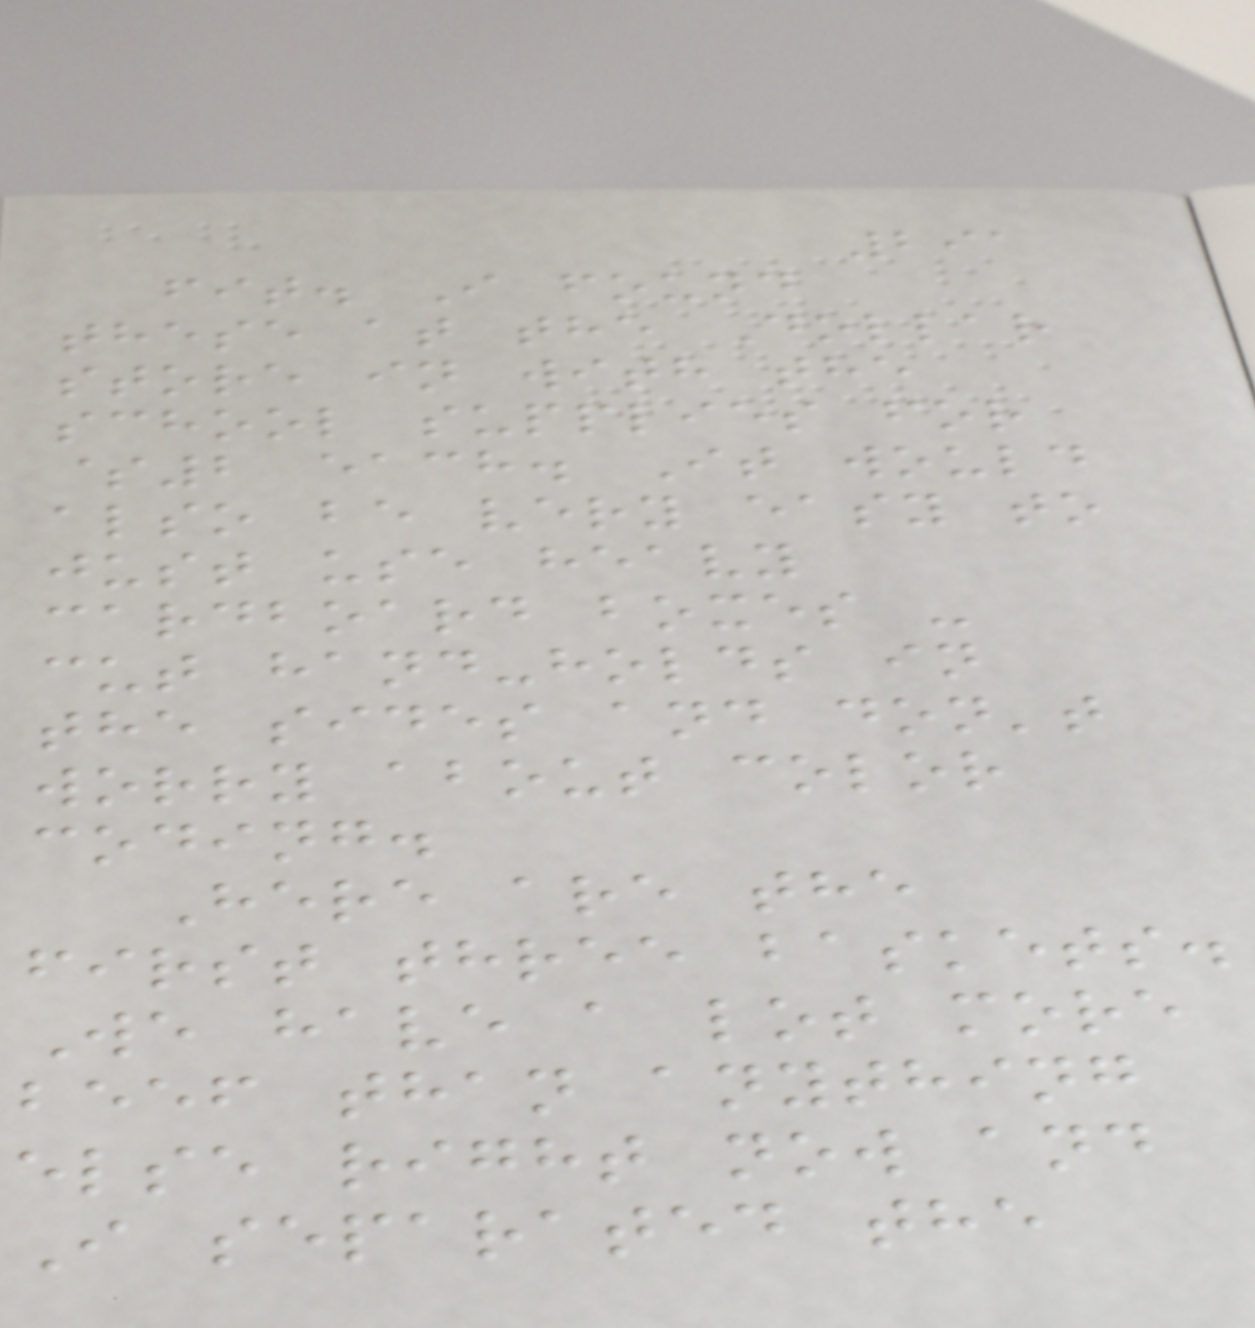291
fit. I found
these at the Dollar
store in with the
school supplies for
$2 each. It would
also be very easy to
just use heavy
cardboard boxes -
cut hand-holds in
the sides and don't
worry about color
coding.
Here are the
first three baskets.
We have a lot more
beef than anything
else right now and
I separated the
